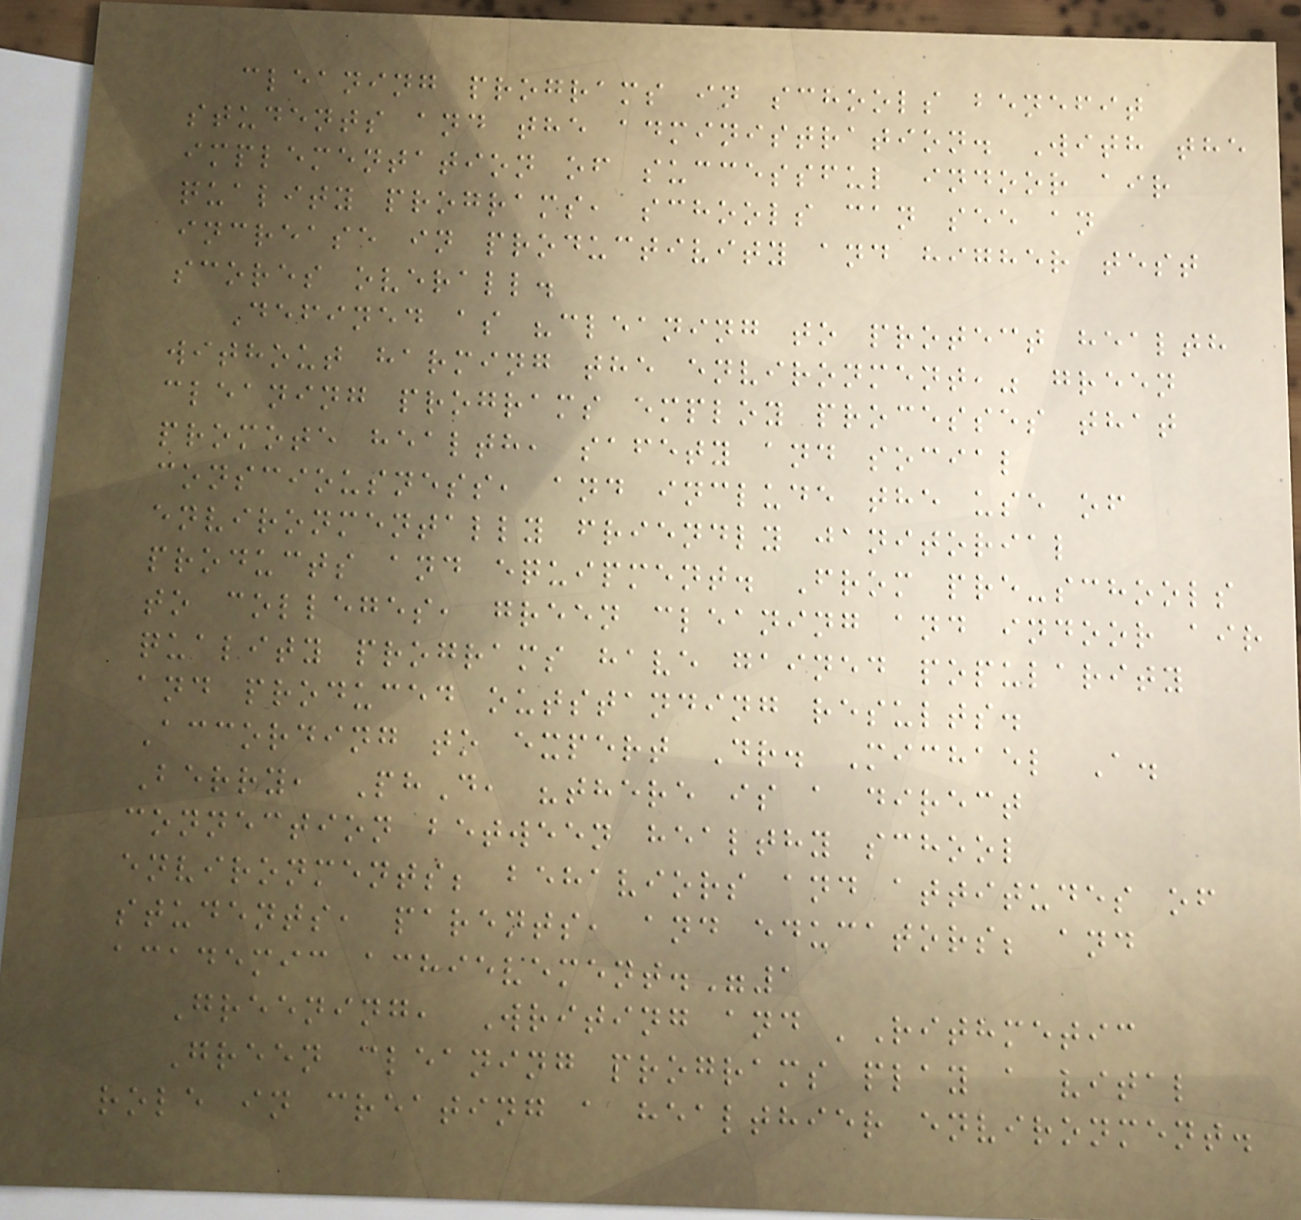cleaning programs in schools benefit
students and the administration. With the
implementation of successful indoor air
quality programs, schools can see an
increase in productivity and higher test
scores overall.
Defined as "cleaning to protect health
without harming the environment," green
cleaning programs employ processes that
promote health, safety and social
consciousness, and include the use of
environmentally friendly janitorial
products and equipment. From pre-schools
to colleges, green cleaning and indoor air
quality programs have gained popularity
and produced outstanding results.
According to expert Dr. Michael A.
Berry, PhD, "there is a direct
connection between healthy school
environments; behaviors and attitudes of
students, parents, and educators; and
academic achievement."1
Greening, Writing and 'Rithmetic
Green cleaning programs play a vital
role in creating a healthier environment.
